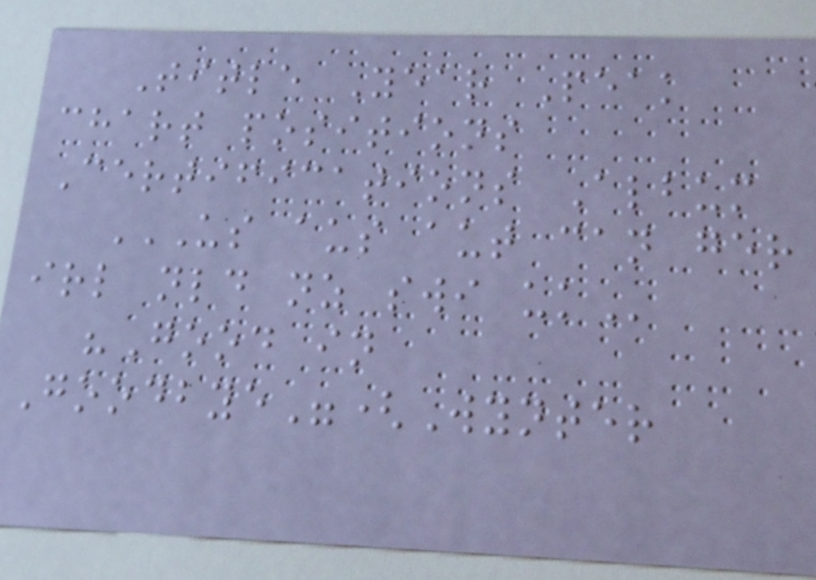Title Year Peak
chart positions
Certifications Album
US AUS AUT CAN GER
IRL NLD NZ SWI UK
"Good in
Goodbye"(Wynter
